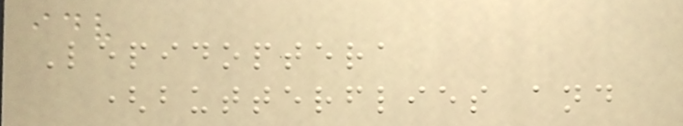Lepidoptera
(butterflies and
